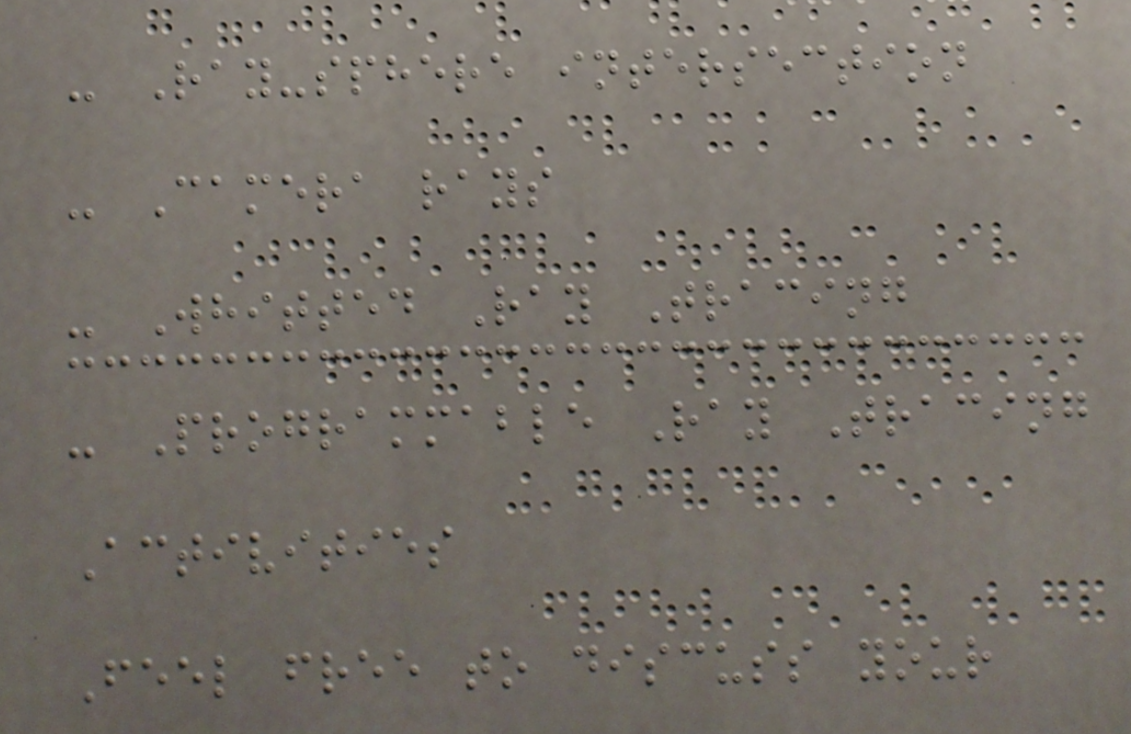- Ray-sphere intersection
- Camera rays
- Whitted Ray Tracing
- Programmable Ray Tracing
Activities
Feel free to discuss your
